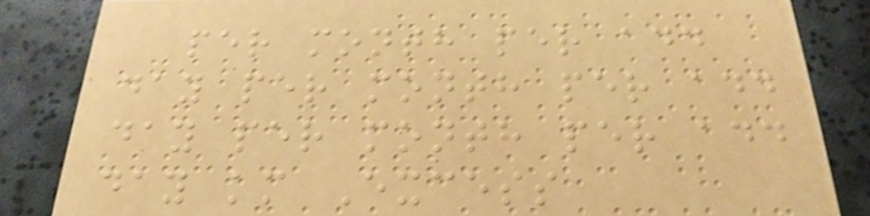per month per add
day per month per add
day per month per add
day km Excess
